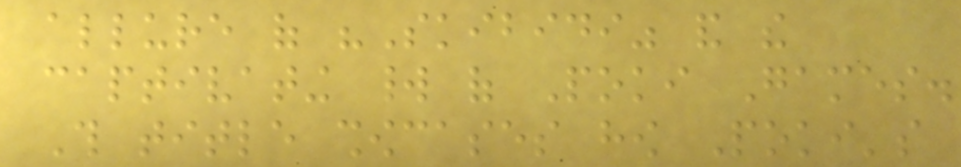allure of "Skibidi" and the
captivating world of Poki Games.
This title showcases how Poki's
